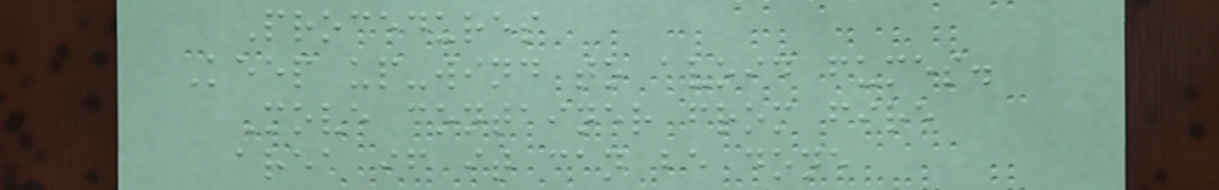Procedures
Keep up-wind to avoid fumes.
Move container from fire
area if it can be done
